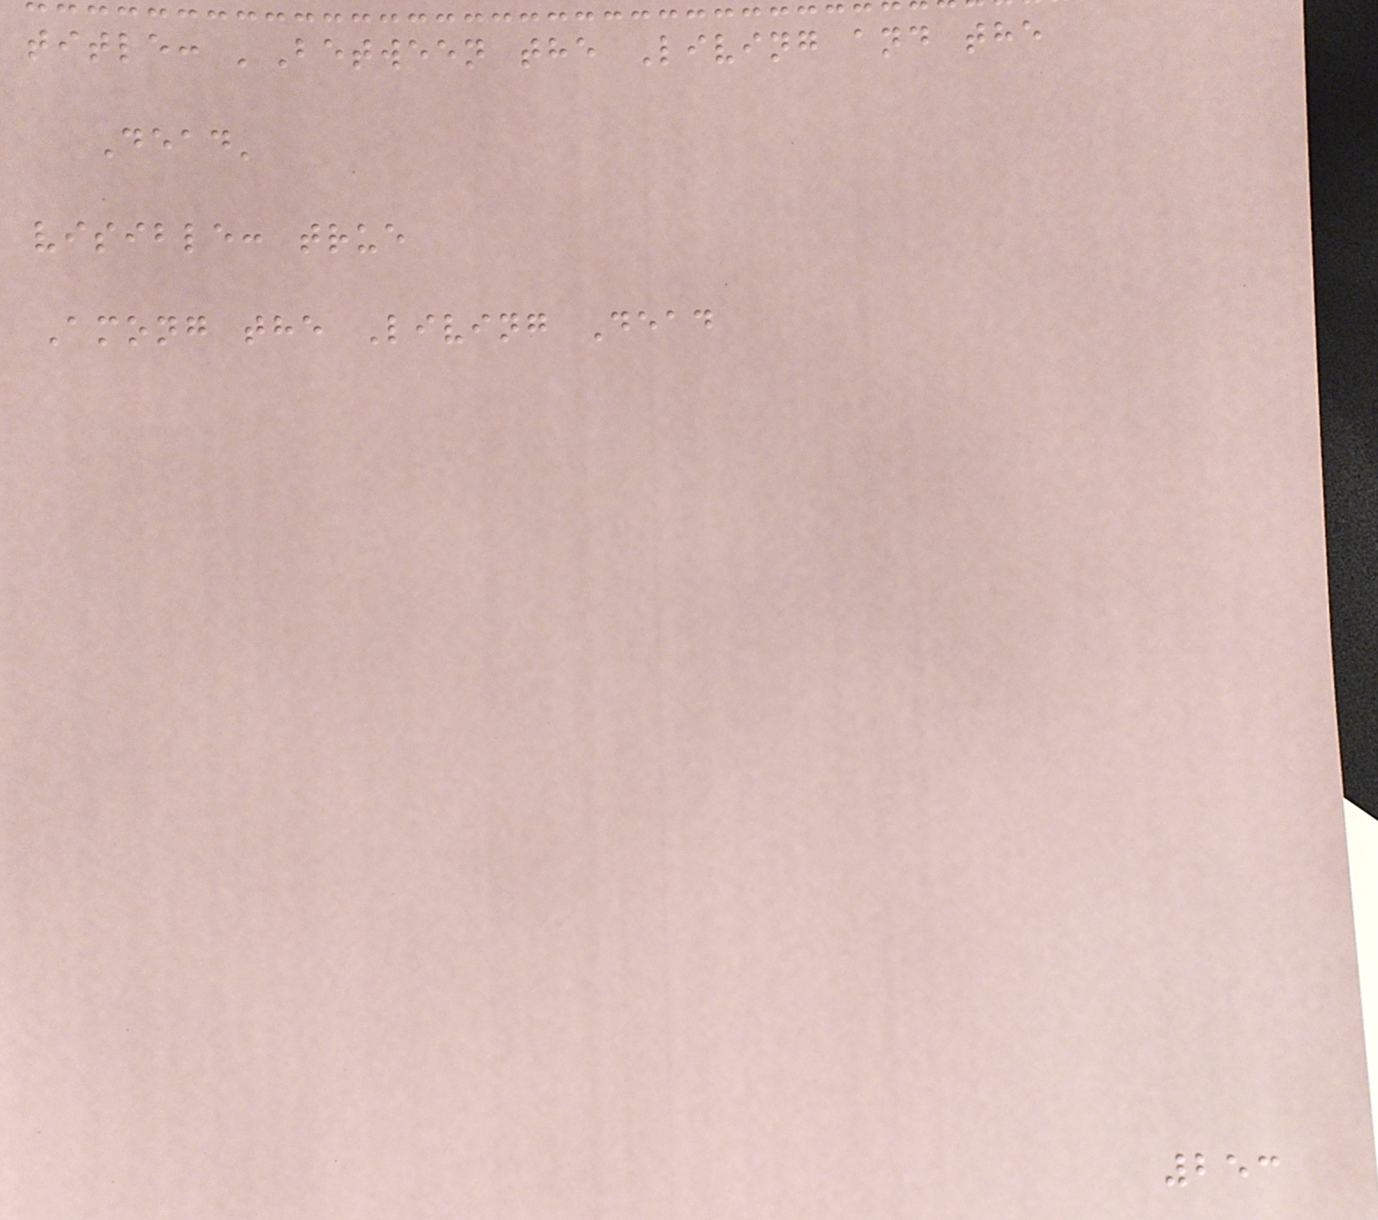title: 'Between the Living and the
Dead'
visible: true
Among the Living Dead
253
